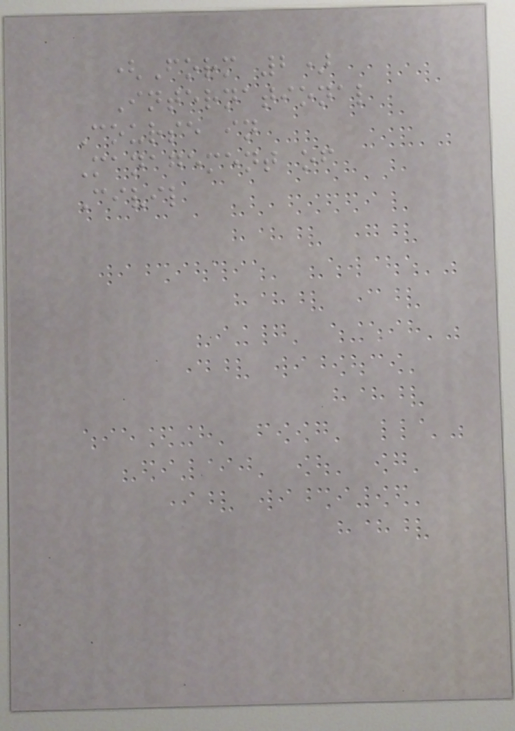(Form 2)
International
Course in
Management of
Civil
